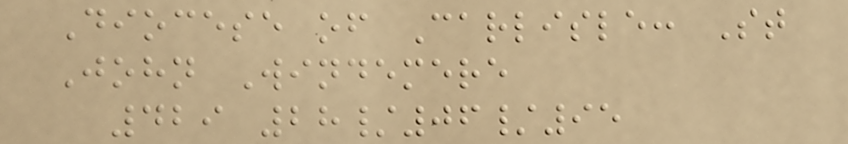Diocese of Carlisle: St
John Windemere
429 28/06/95
